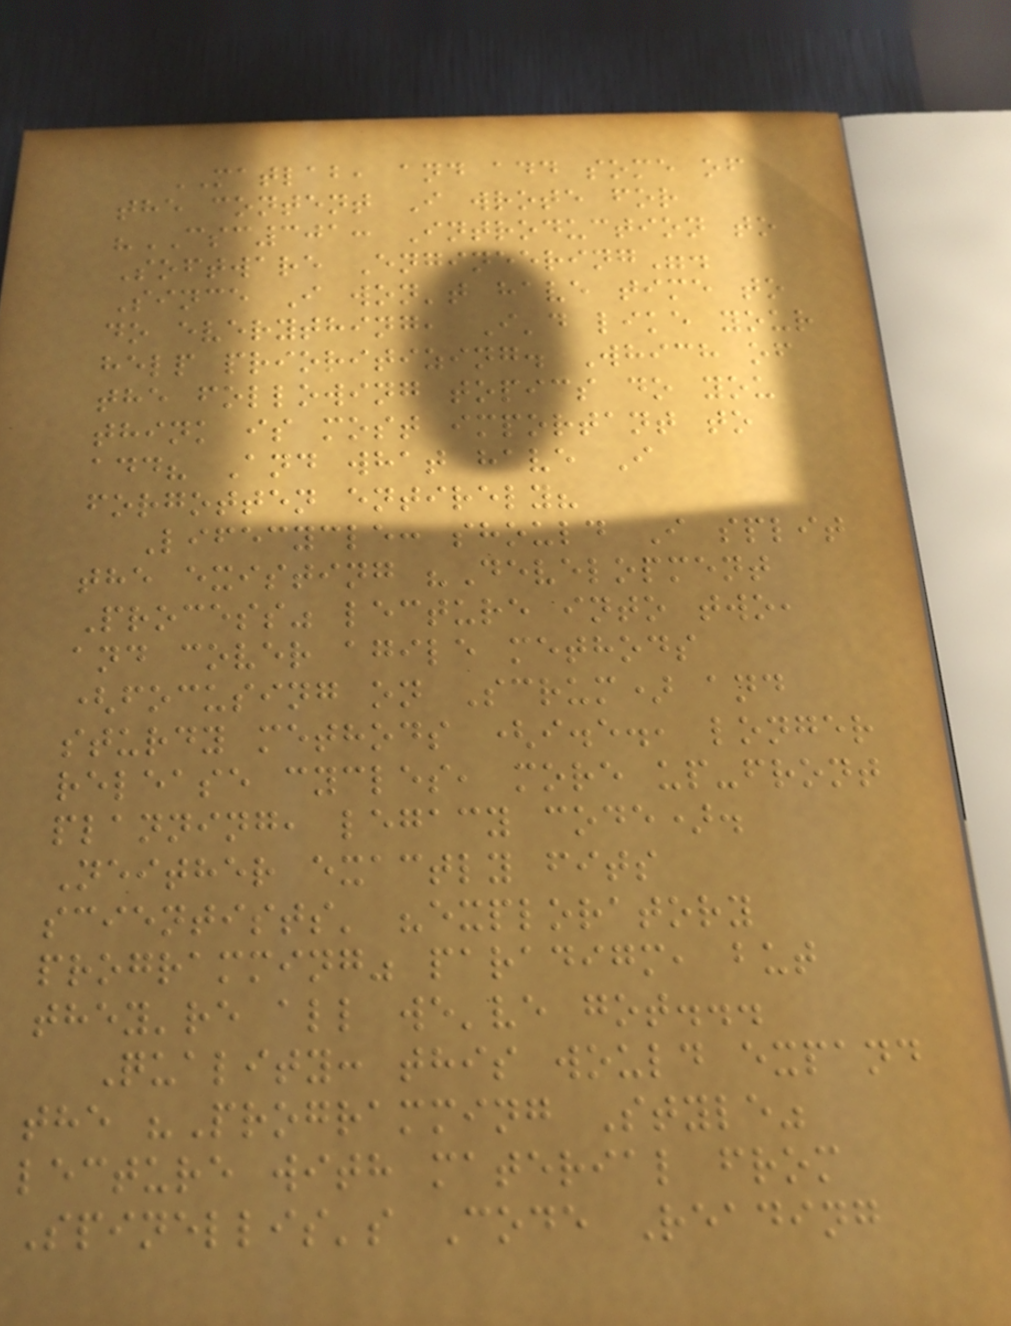MATLAB, and add some of
the content I wrote for
"CSC301: Introduction to
Software Engineering".
Since I won't have time to
do everything, I'd like your
help prioritizing. Which of
the following topics do you
think is most important to
add? And what have I
forgotten entirely?
Lifecycle: should I split
the existing "Development
Process" lecture into two,
and cover agile methods
(focusing on Scrum) and
sturdy methods (i.e., longer
release cycles, more up-front
planning, legacy code).
Neither exactly fits
scientists' "exploratory
programming" paradigm, but
they're all we've got...
Quality: this would expand
the "Programming Style"
lecture with material from
Spinellis's Code Reading
